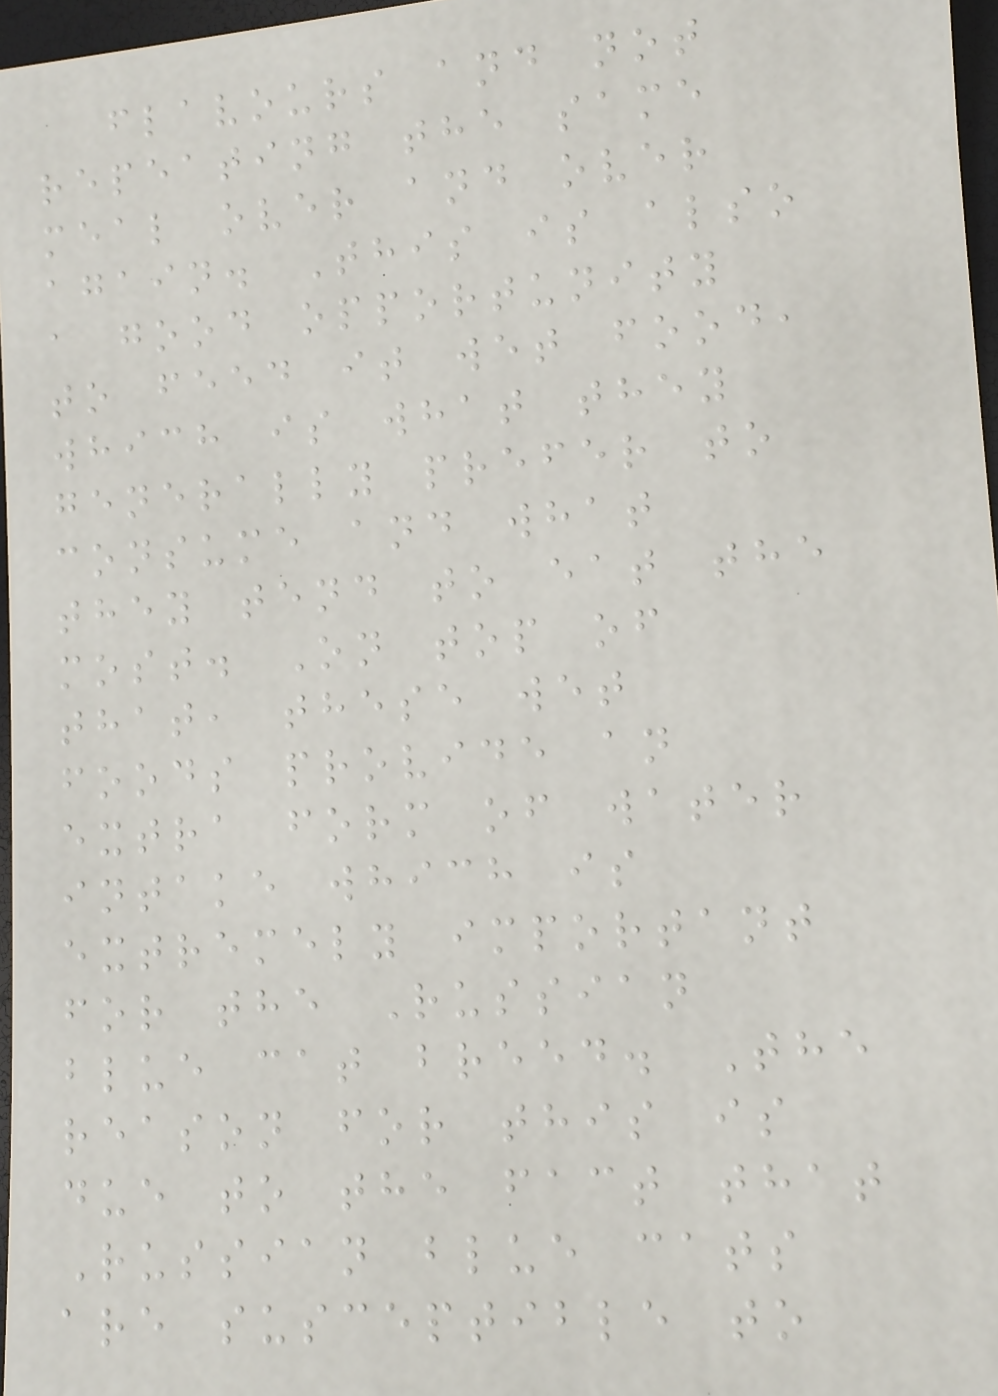flavours and not
repeating the same
meal over and over
again. This is also
a good opportunity
to feed it wet food,
which is what they
generally prefer to
consume and what
they tend to eat the
most. On top of
that, these wet
foods provide an
extra form of water
intake which is
extremely important
for the Russian
blue cat breed. The
reason for this is
due to the fact that
Russian blue cats
are susceptible to
